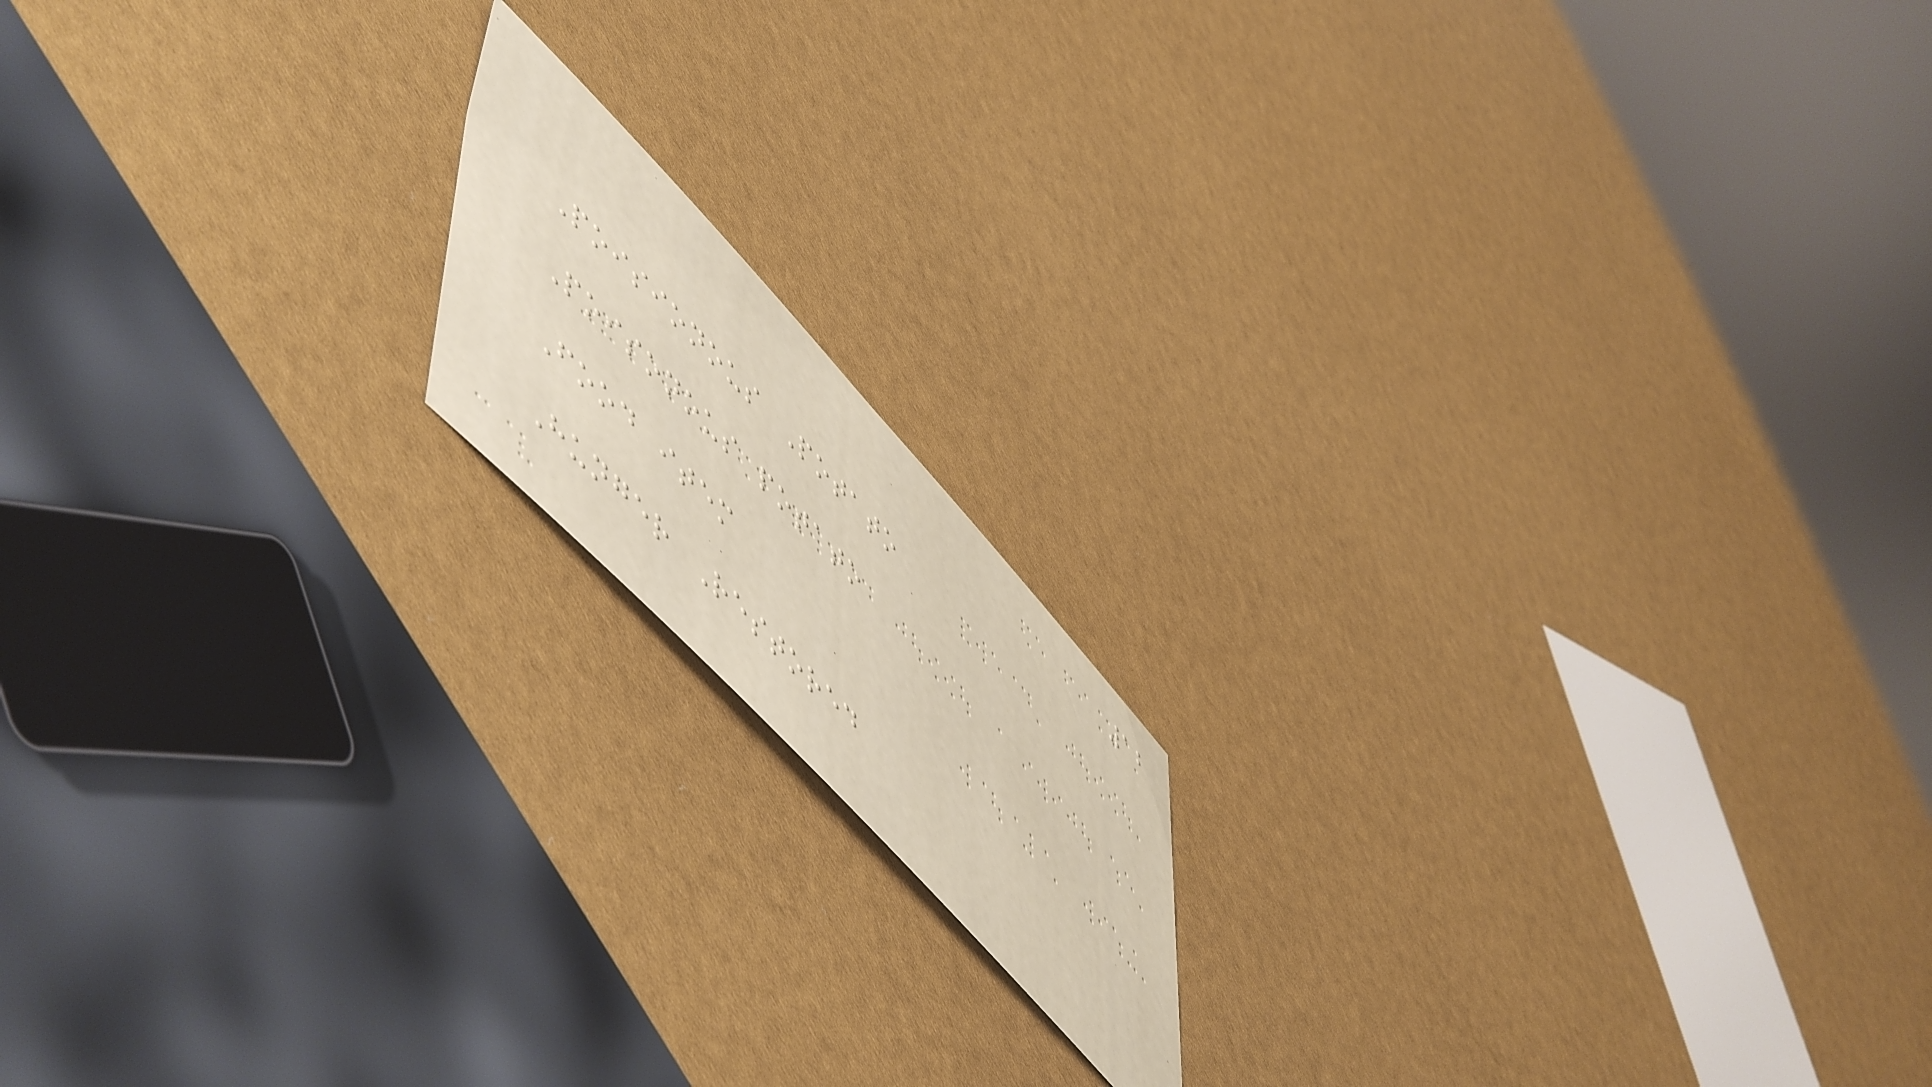12
Poisionous Potato
Poisonous potato
Food item
Hunger Restored
